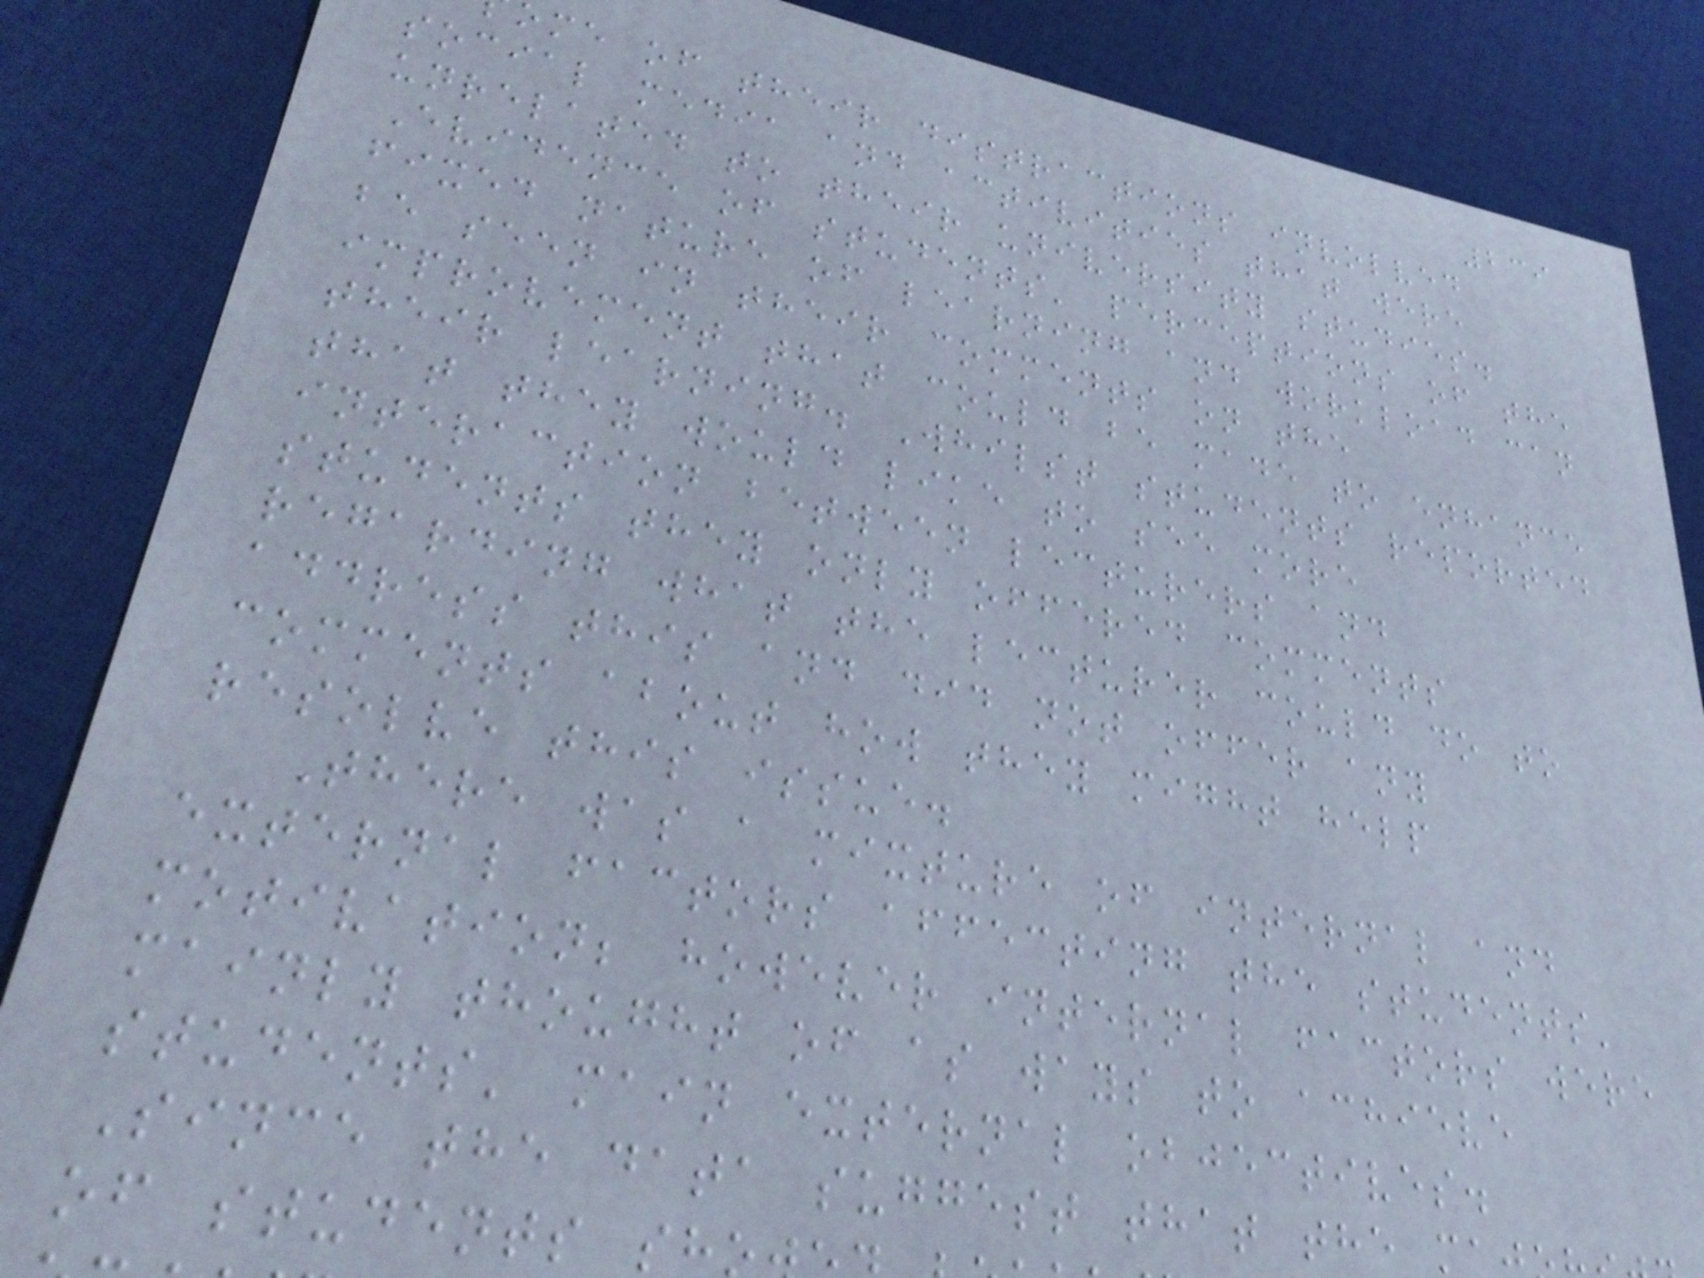239
me of their distractions involved
social media and activities that were
unrelated to their university studies.
Evidence of students' perceptions of the
fixed nature of learning and workload can
be seen in their comments on the
improvement that could be made to enhance
their learning. Whilst students reported
that they would like to see more
interaction between lecturers and
students they only offered comments
regarding what the lecturer could do to
address this and did not offer any
comments about how they might help
resolve this issue.
There was a mixture of internal and
external factors affecting the students'
motivation; however internal factors were
mainly thought of as ways to achieve
students' main external objectives.
Since the data suggest that the m
of students sh
